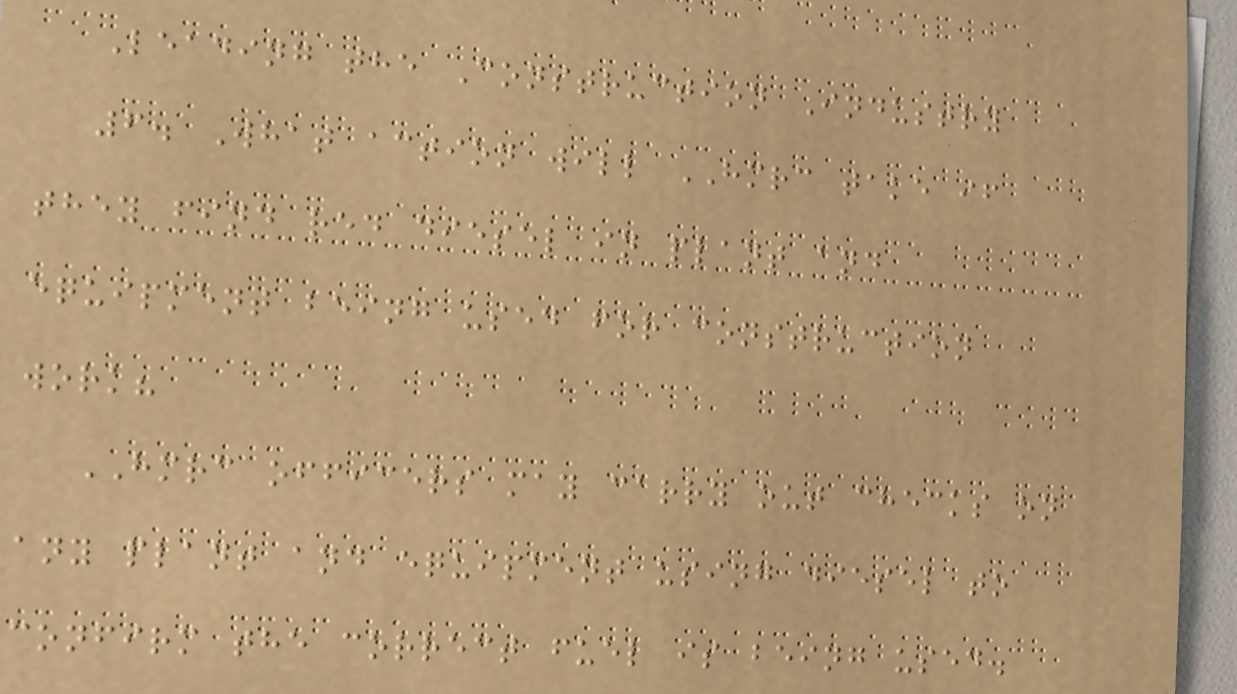Leading the Construction Industry
6. What action will HMRC take if
they find red diesel in plant and
equipment being used for construction
work?
HMRC officers may carry out checks on
any plant and equipment using diesel to
confirm the correct fuel is being used.
